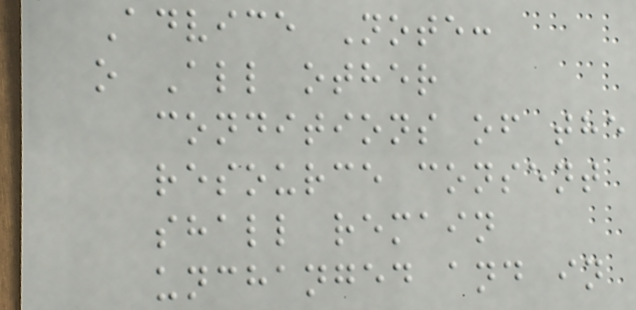Advice Note:
o All other
conditions of the
resource consent
shall remain
unchanged and in
